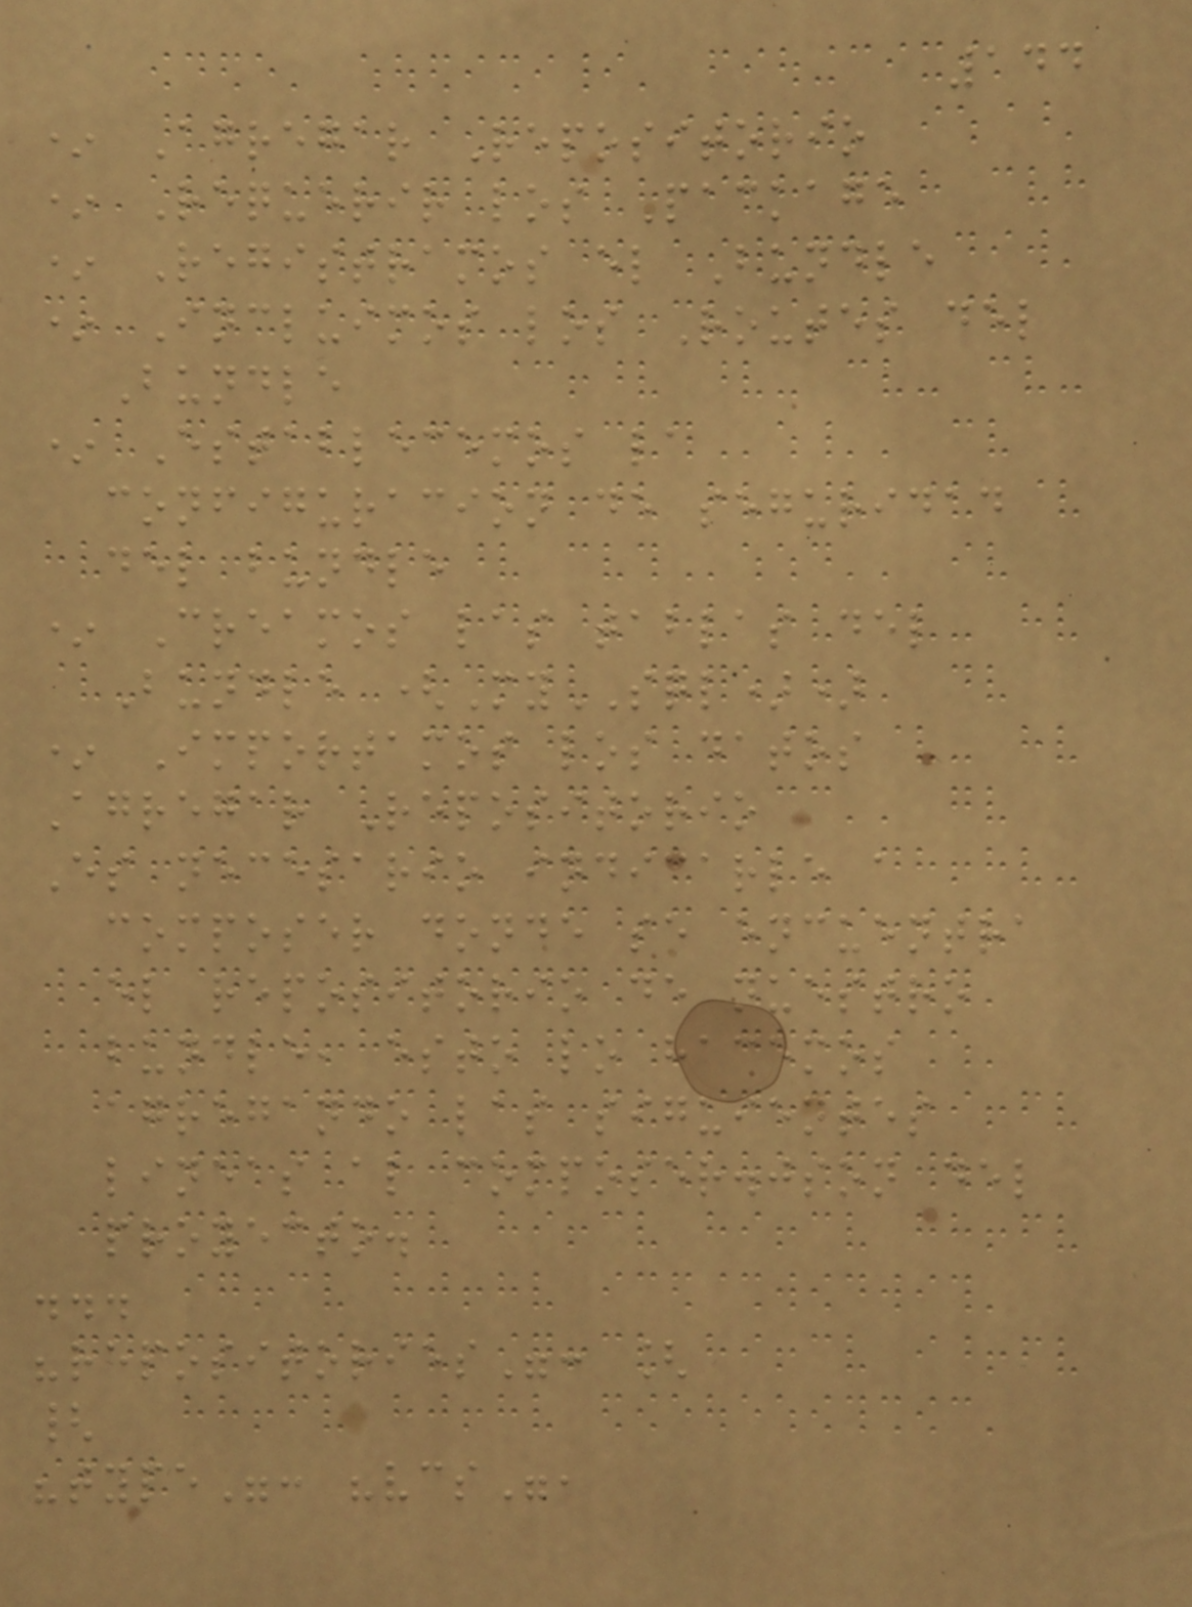144
* Agregar Repositorio
* Requerir los Package
* Registramos el Bundle
* Incluimos los Routes del
Bundle
* Establecemos la
configuracion de seguridad
del bundle
* Creamos las tablas del
Bundle (MySQL))
* Importamos los datos
Agregar Repositorio
Es necesario indicarle a
composer donde se encuentra
el repositorio de nuestro
bundle, esto lo hacemos
agregando las siguientes
lineas al composer.json del
proyecto.
...
"repositories": [
{
"type": "vcs",
